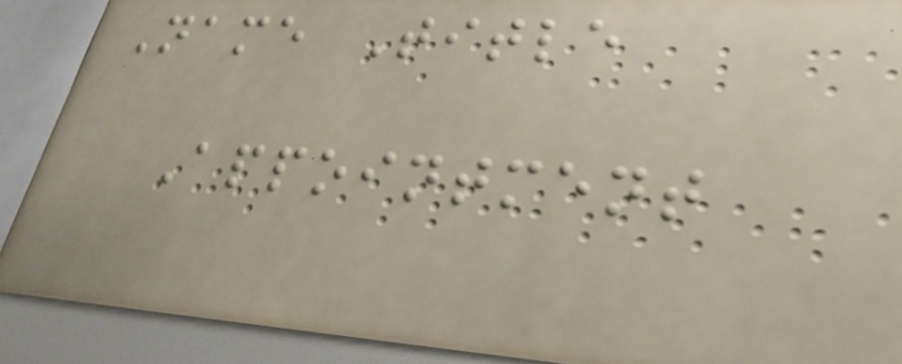Name Title
Appointment
